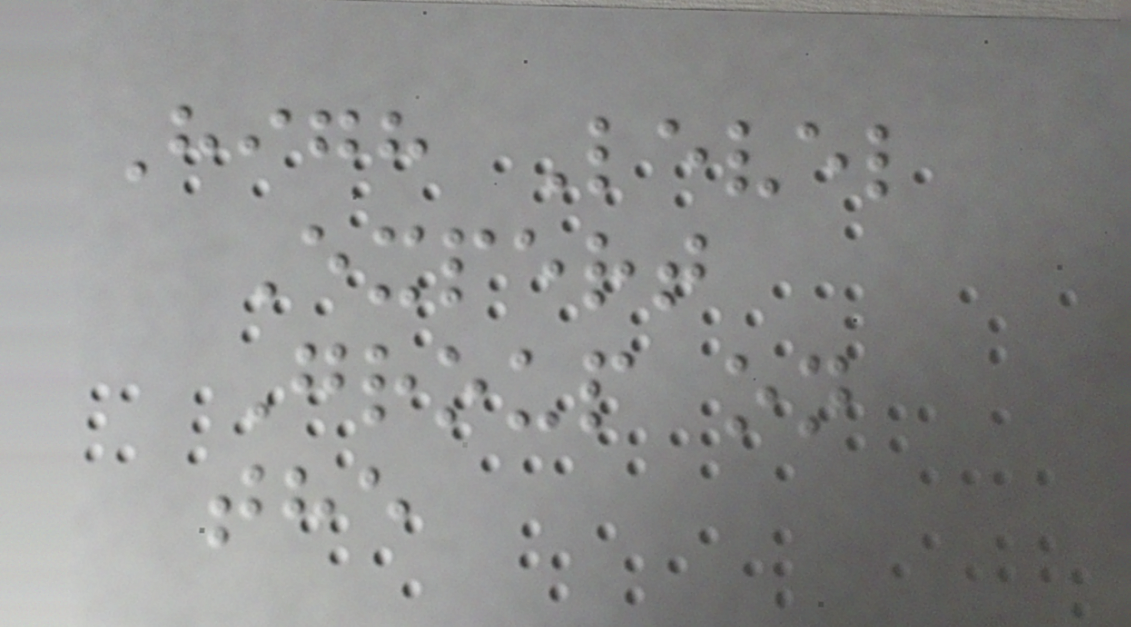High Level
Expert
Group on
the
